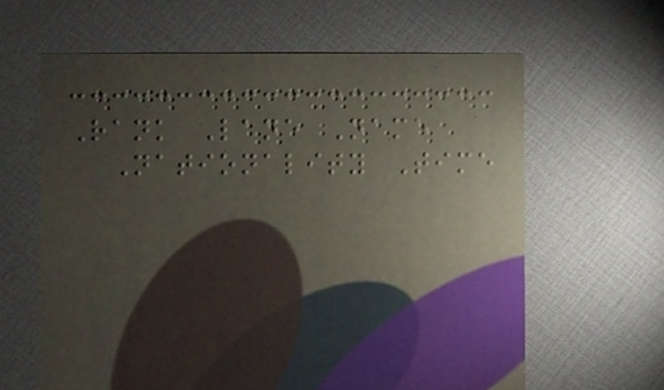Rank Lane Name
Nationality Time
